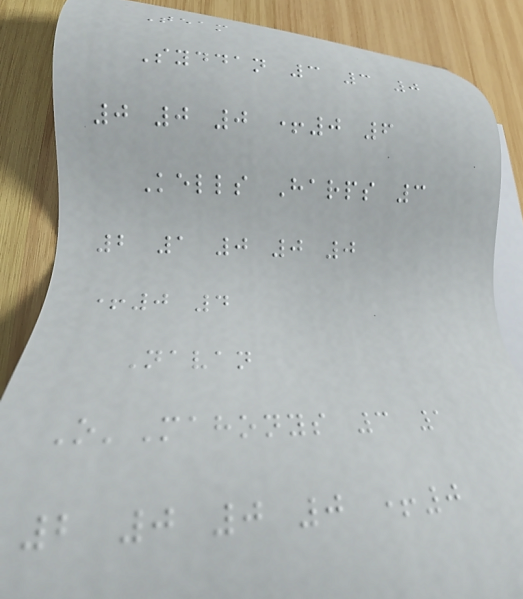Team
Syddan 3 3 0
0 0 0 +0 6
Kells Harps 3
2 1 0 0 0
+0 4
Navan
O'Mahonys 3 1
2 0 0 0 +0
